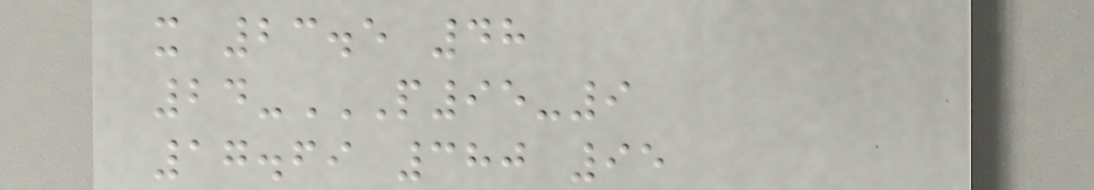x 23.5 48
24-P95-9
17.69 380 95
